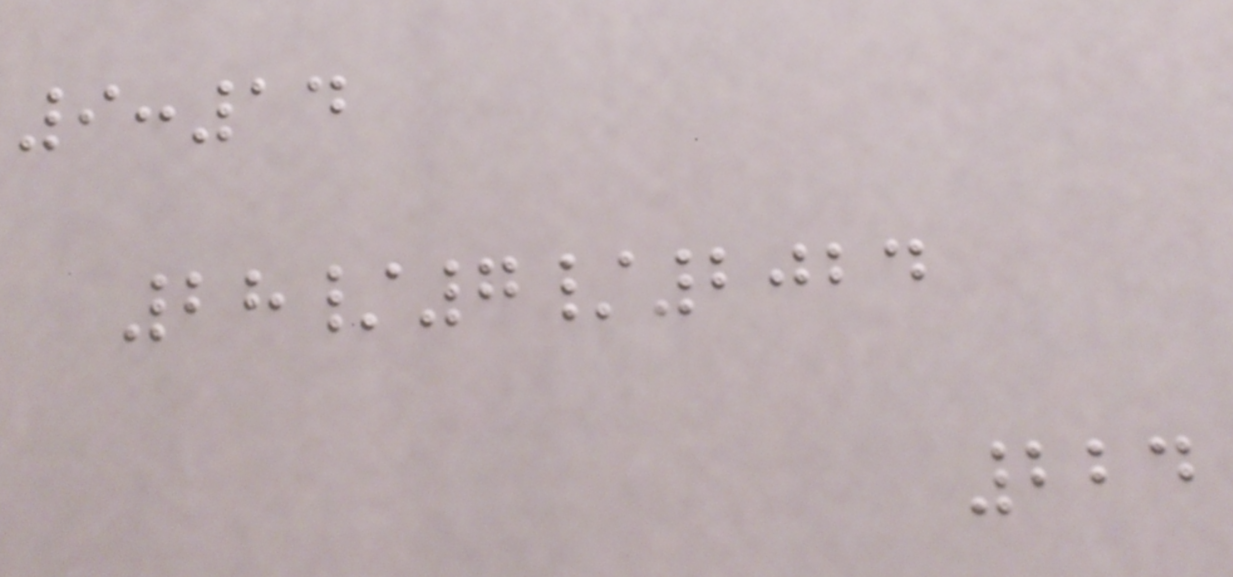9:14
28/7/2024
224
